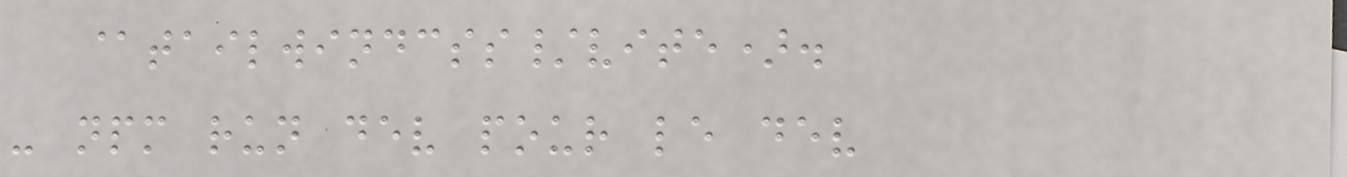@tailwindcss/vite).
- npm run dev pour le dev
